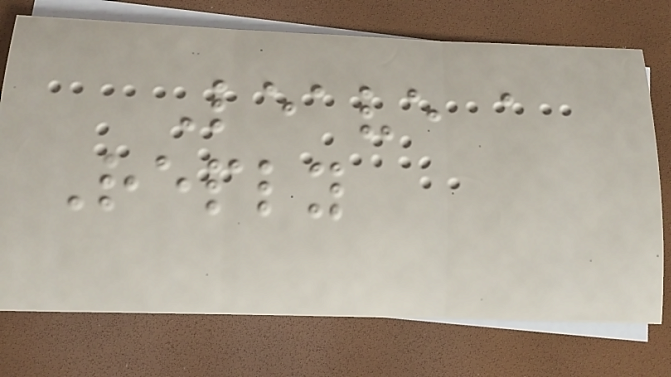Leave a
Reply
